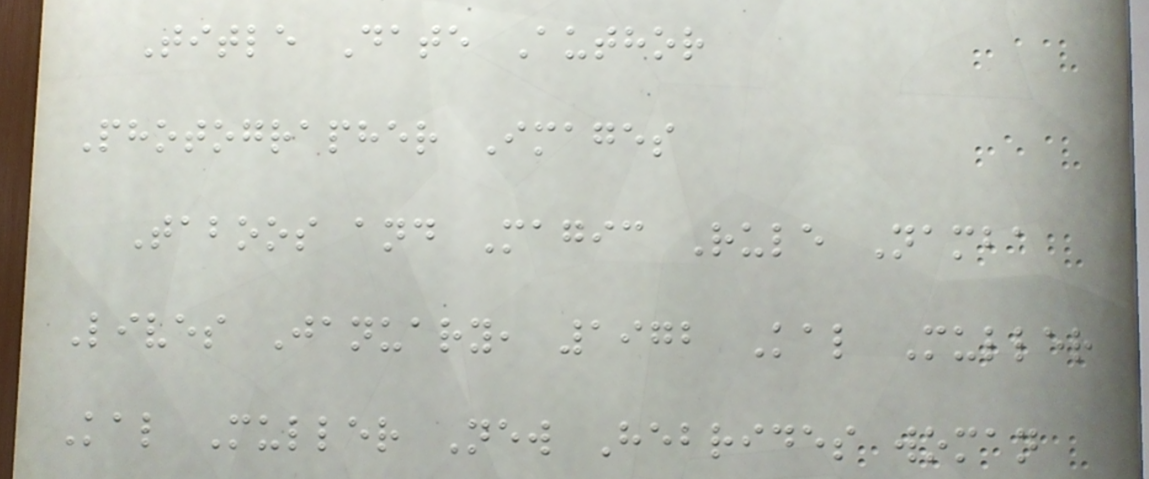Title Date Author
Photographer Images
Taboos and Magic Rule Namba
Lives January, 1972 Kal Muller
Kal Muller New Hebrides woman
